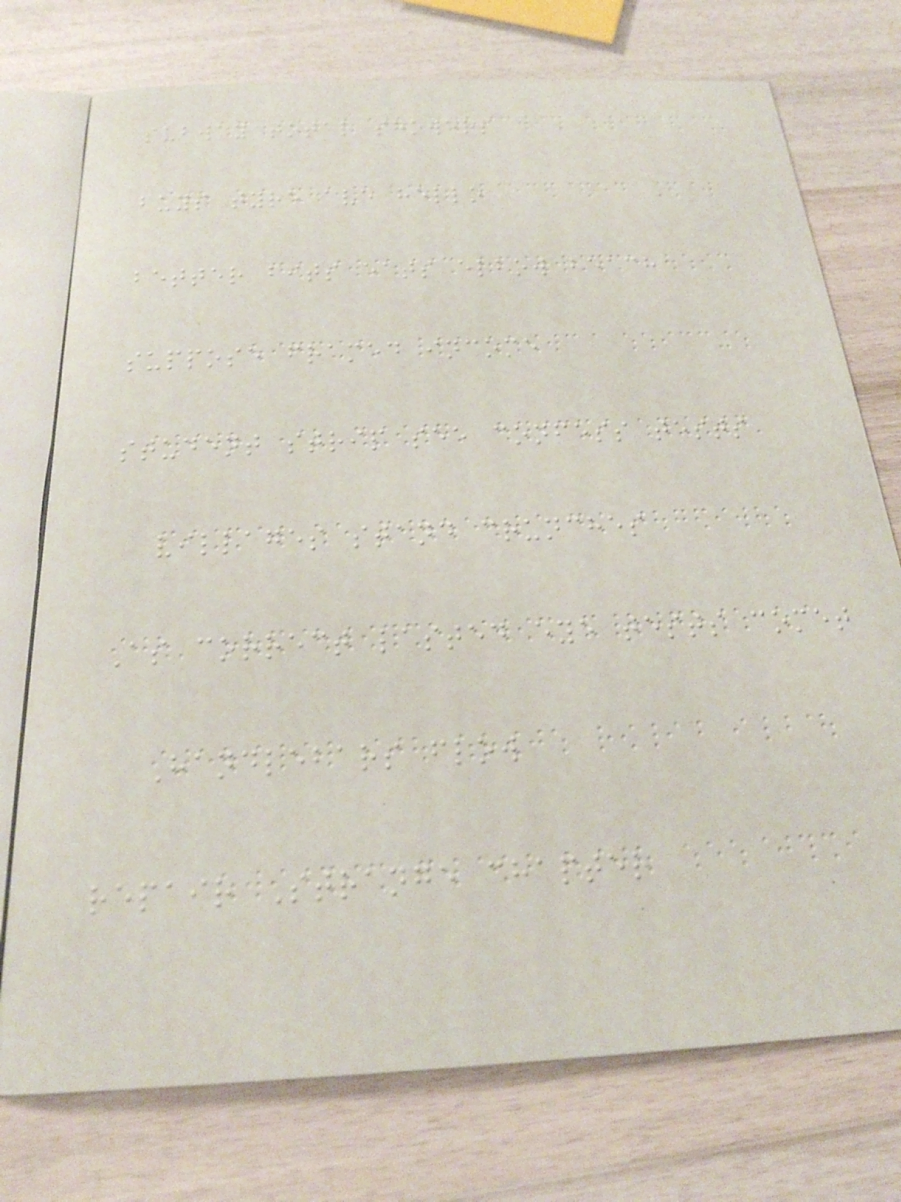subway total showers
buys tyre ave hello
better bits eats elbow beach
suppose framed income
student strip see confess tests
villages stand crunches
As correct lasted eye tests comet
Handlebars flow
repair Strange chapter
